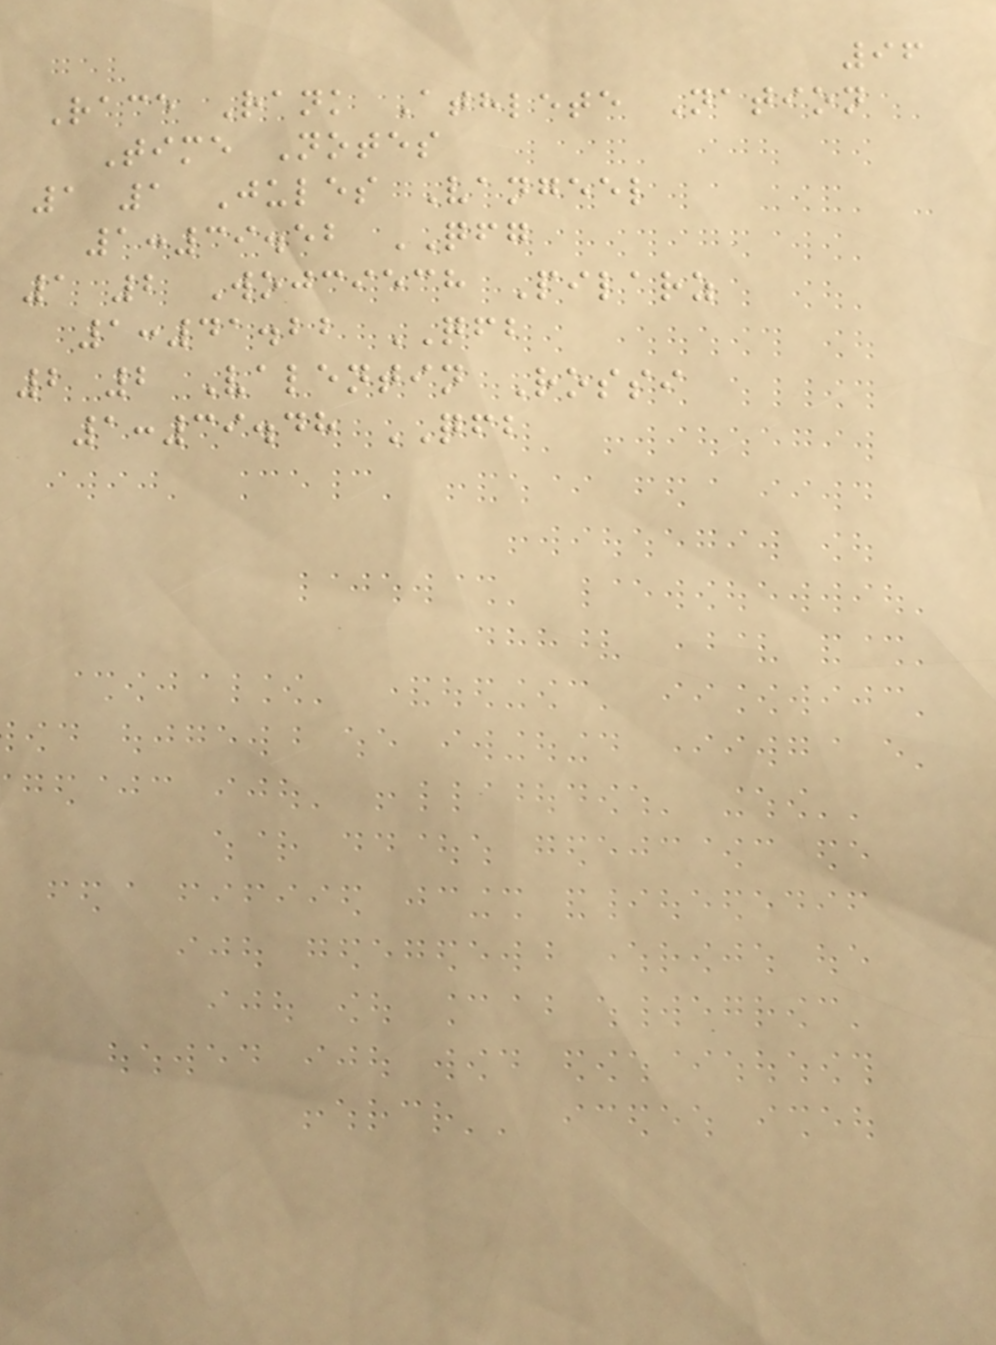96
Race Rank Athlete Nation
Time Notes
1 1 Jules Vangeel
1:39.52 QFG
1 2 Wojciech Pilarz
1:41.22 QFB
2 2 Valentin Rossi
1:39.48 QFB
